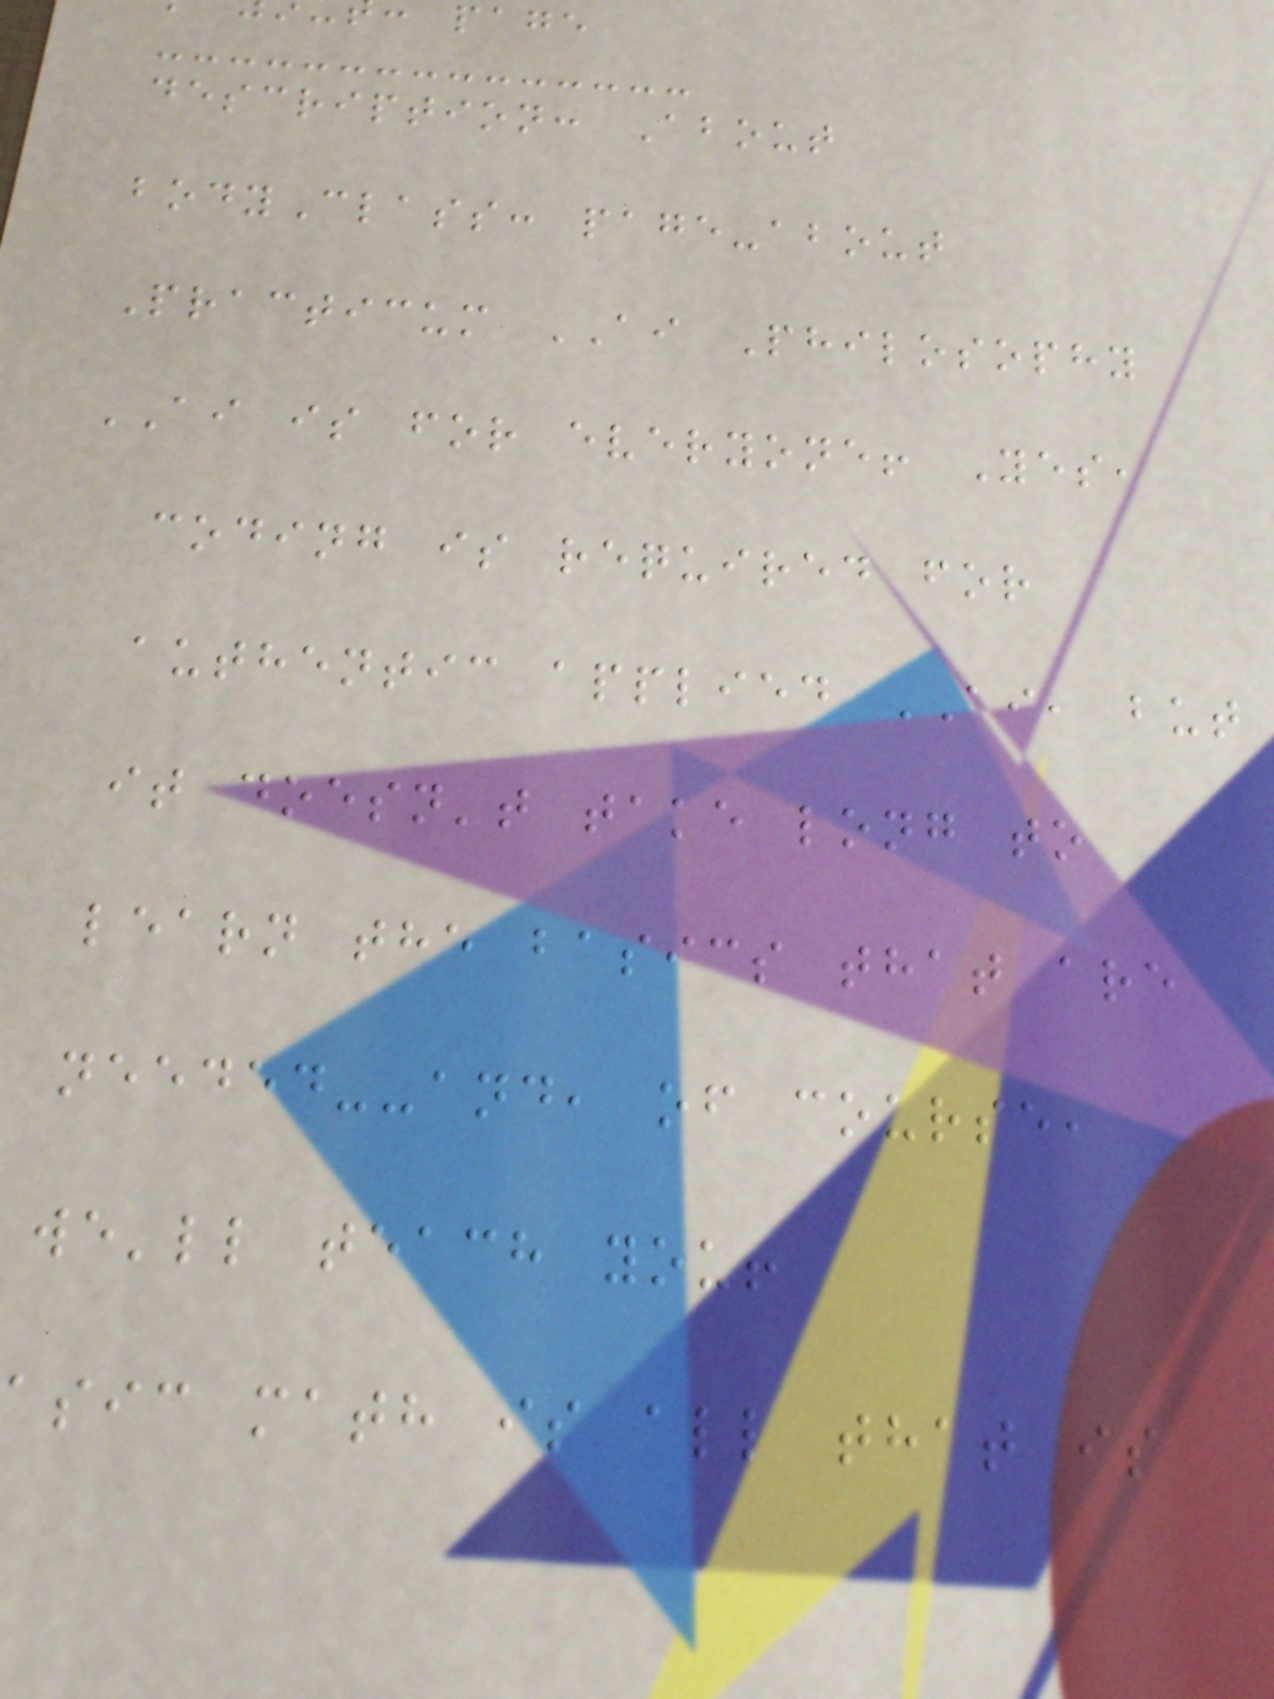page
description: About
bodyClass: page-about
Practicum AI Philosophy
AI is for everyone! Yes,
coding is required for
authentic applied AI, but
it doesn't take long to
learn the basics that are
needed--and, of course,
we'll teach you!
asic math is all that is
